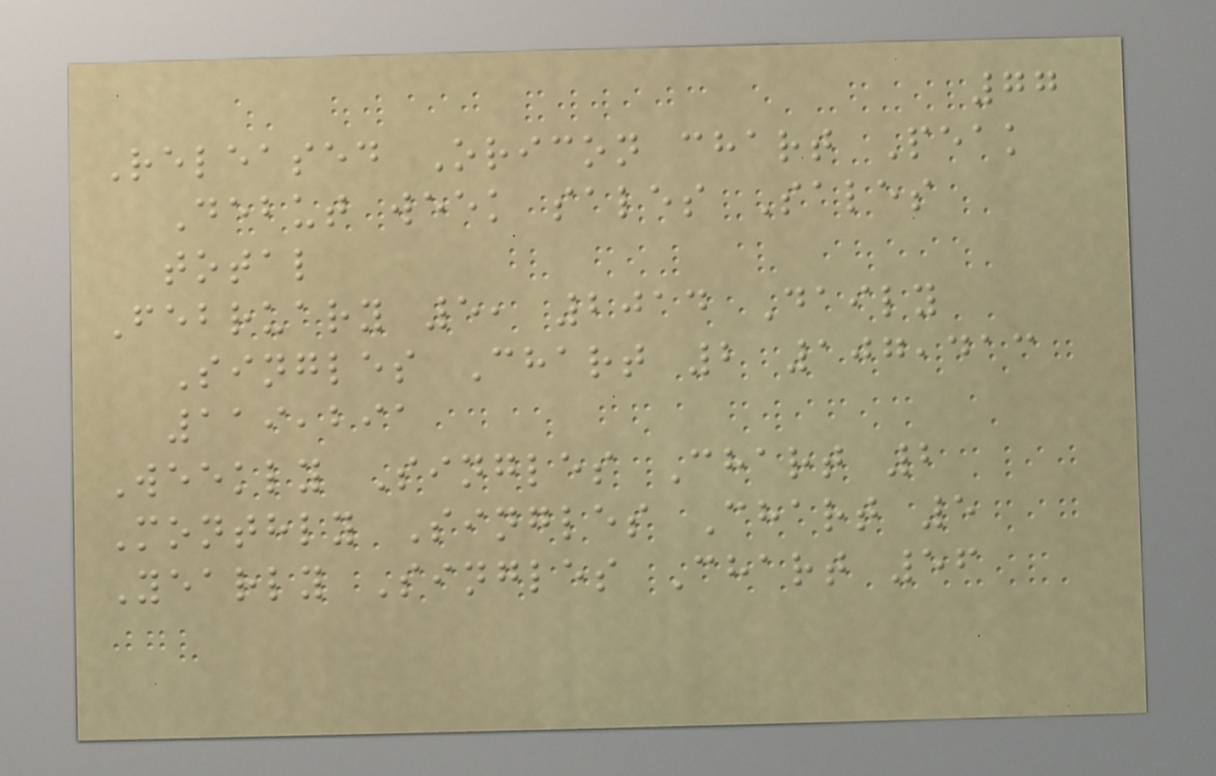77
Released Oricon chart Peak
Debut week sales Sales
total
February 5, 2014 Daily
Singles Chart 2 107,413
119,291
Weekly Singles Chart 2
Monthly Singles Chart 5
Yearly Singles Chart 56
